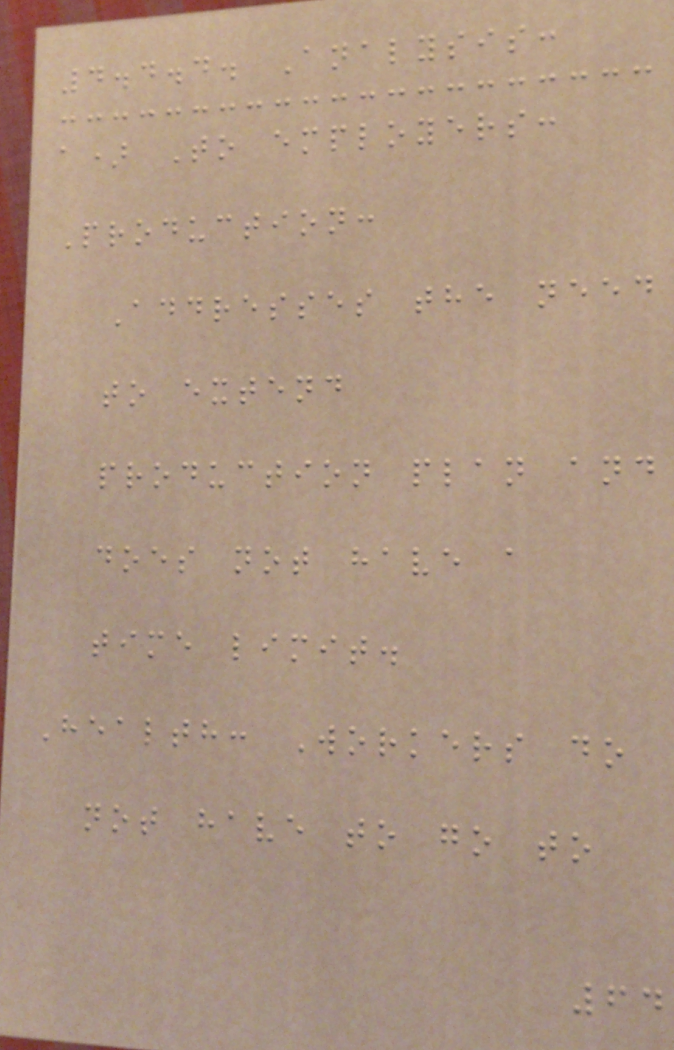4.4.4. Analysis:
a) To employers:
Production:
Addresses the need
to extend
production plan and
does not have a
time limit.
Health: Workers do
not have to go to
64
